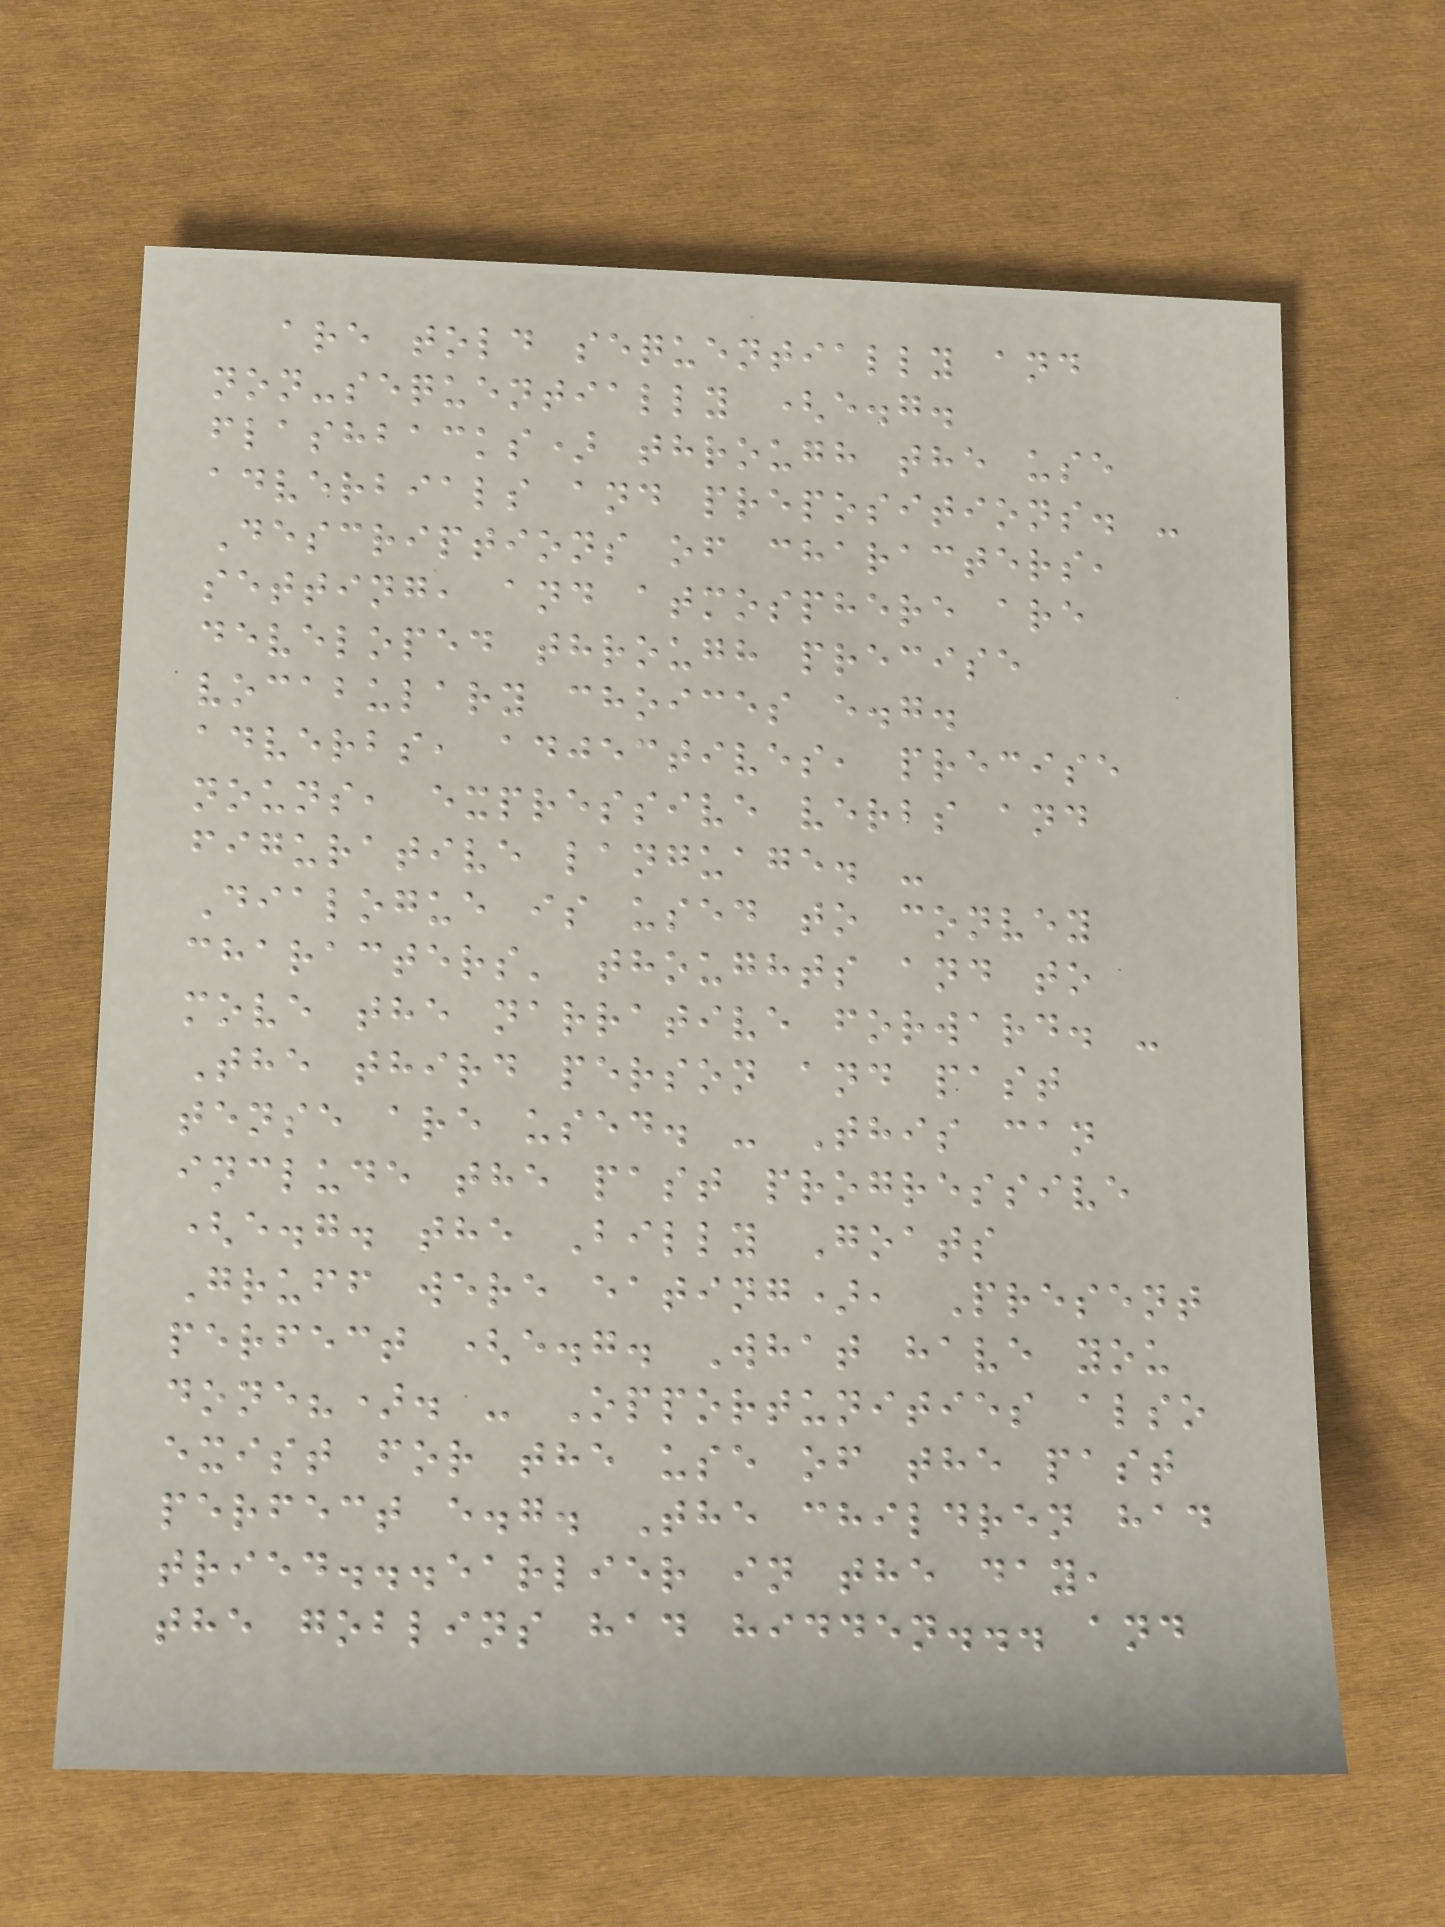are told sequentially and
non-sequentially (e.g.
flashbacks) through the use
adverbials and prepositions. -
Descriptions of characters,
setting, and atmosphere are
developed through precise
vocabulary choices e.g.
adverbs, adjectives, precise
nouns, expressive verbs and
figurative language. -
Dialogue is used to convey
characters' thoughts and to
move the narrative forward. -
The third person and past
tense are used. - This can
include the past progressive
(e.g. the Billy Goats
Gruff were eating), Present
perfect (e.g. What have you
done?). - Opportunities also
exist for the use of the past
perfect e.g. The children had
tried...earlier in the day,
the goblins had hidden... and
